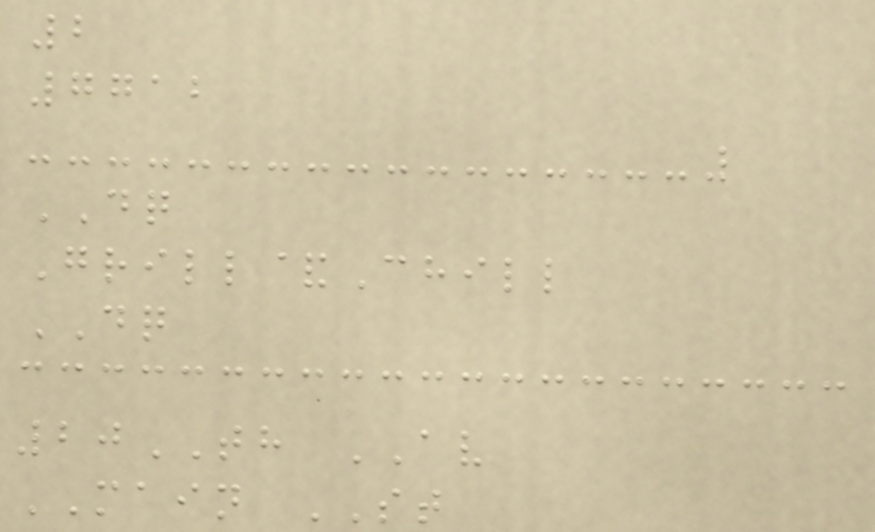2
7712
DQ
Grill&Chill
DQ
20TH AV
MAIN ST
